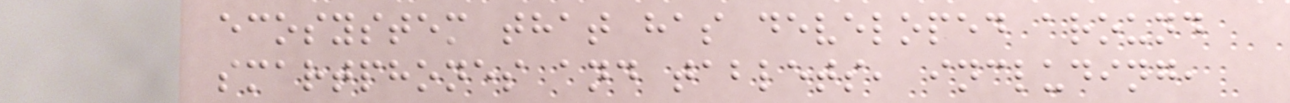ecosystem that has developed around
smartphones and tablets, including,
